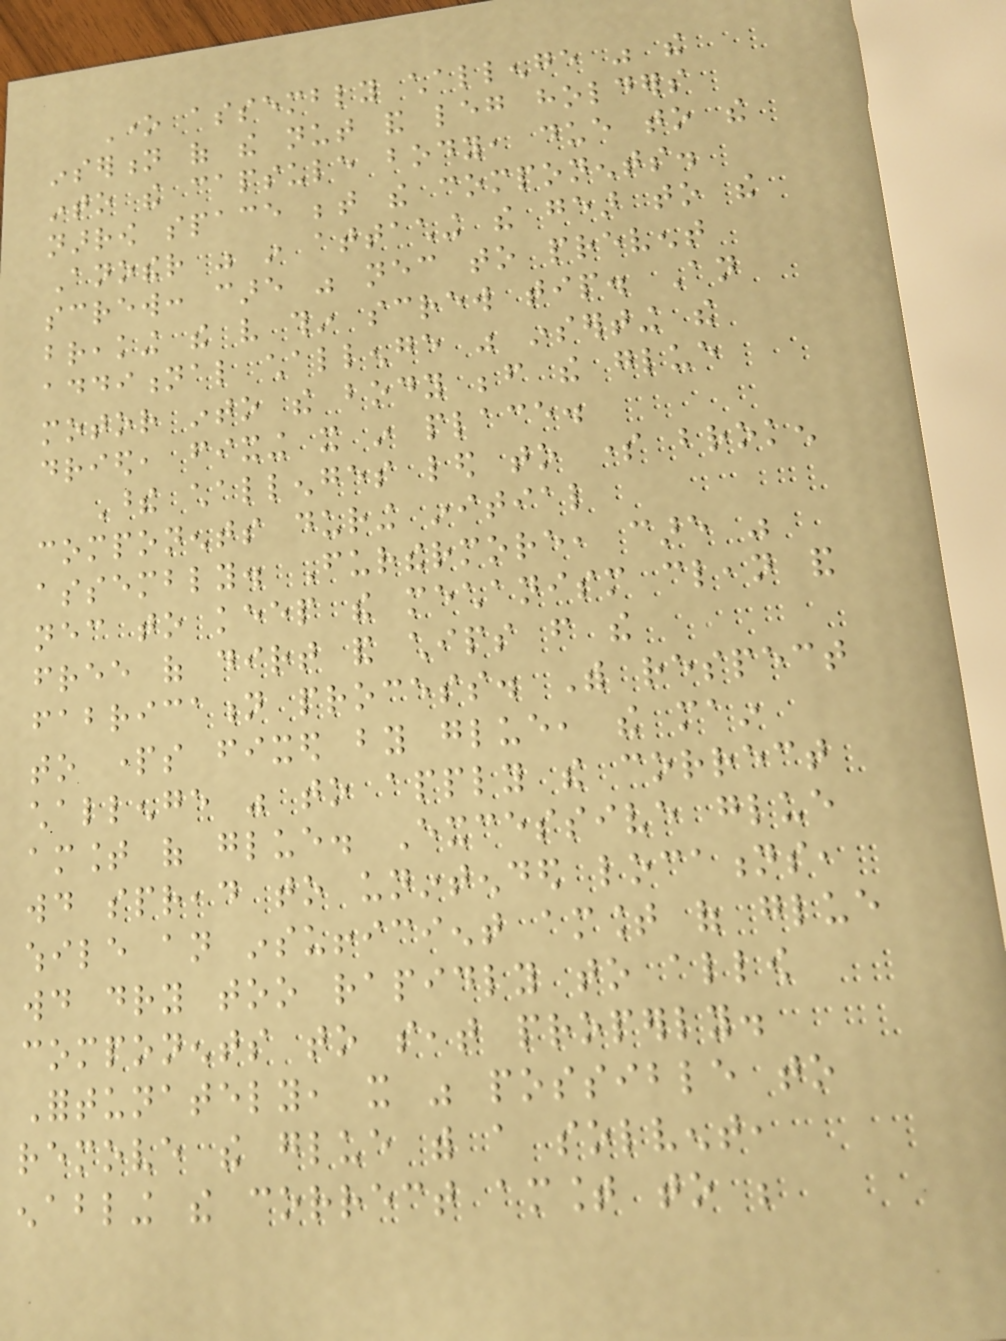One assembly challenge was the
insertion of the nut and leg holders
into the capsule body, due to the
narrow space between the components.
Another was in attaching the gear to the
screw: care was necessary to prevent
breaking the very thin screw tip. An
additional challenge was inserting the
motor into the body before the glue
dried, fixing it in place.
These challenges led to some broken
components during initial
assembly. Furthermore, care was
necessary to keep the mechanism clean and
free of dirt and chips from the
fabrication process. With respect
to parts fixed by glue, the main
challenge was to apply the correct
amount of glue. Excessive glue
would spread to unintended locations,
while an insufficient amount of glue
would dry too rapidly to allow
components to seat properly.
Fortunately, it was possible to
remove the glue with a solvent,
enabling the correct amount to be
